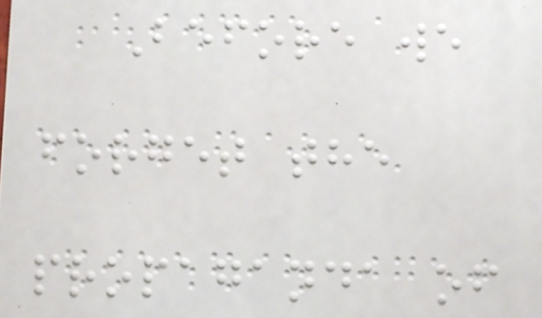Before we
forget the
propaganda of
